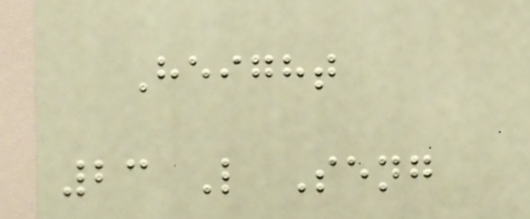Height
23 L Seng
